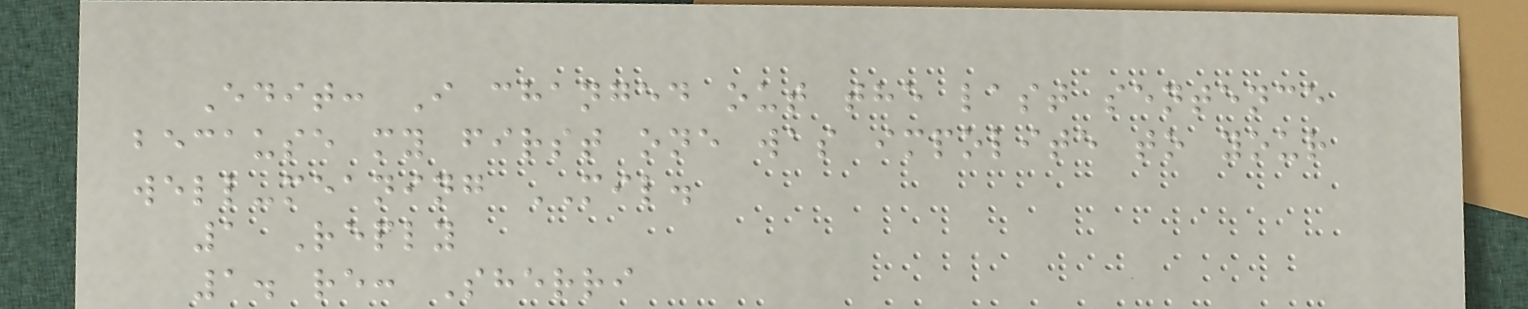Edit: I changed out the last sentence
because my first one was impolite to your
well-meaning MIL.
1 Reply
1. re: Sherri
